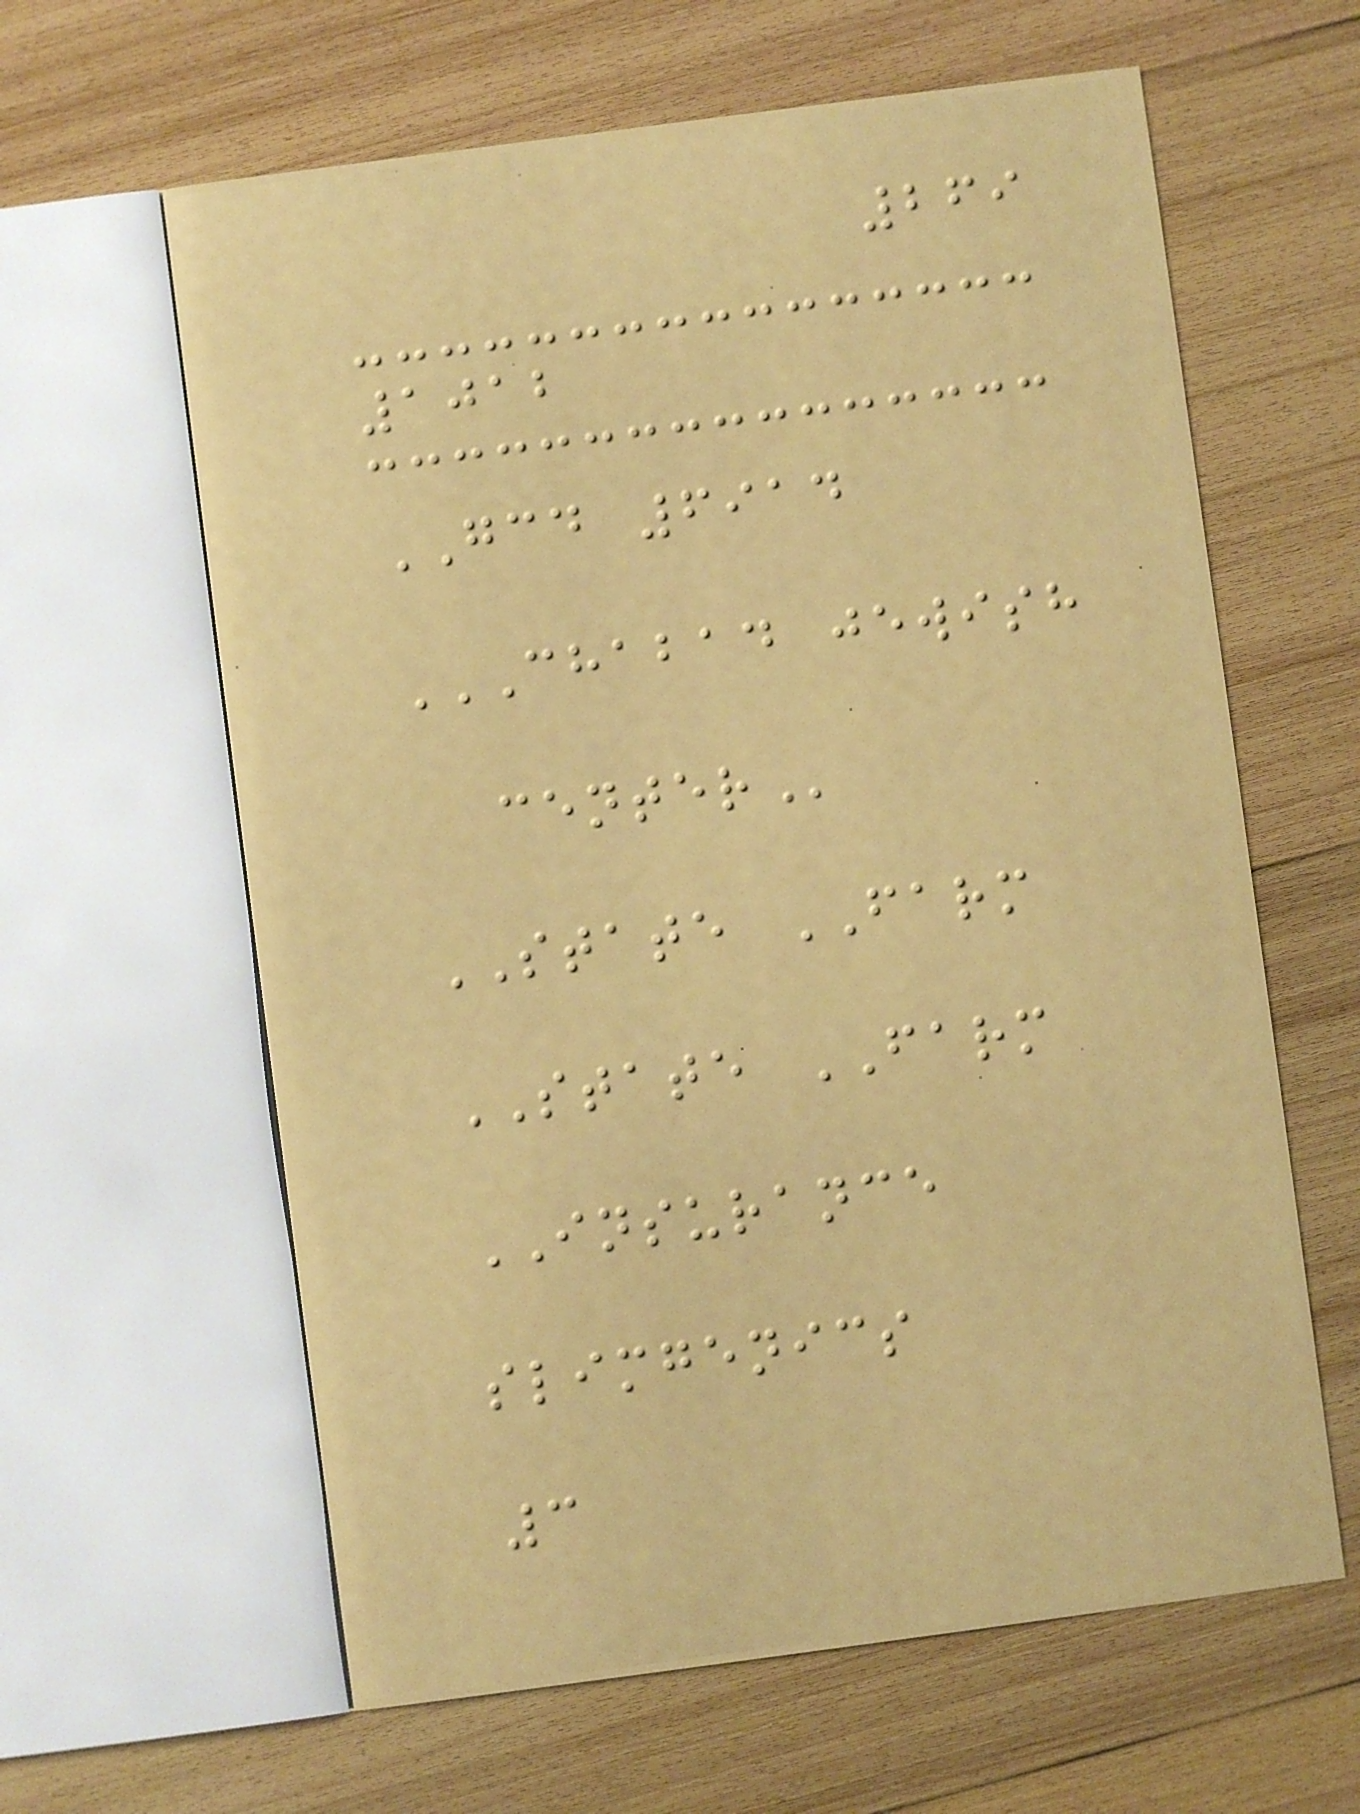269
1012
GCD 6914
CHABAD JEWISH
CENTER
STATE FARM
STATE FARM
INSURANCE
slimgenics
3
